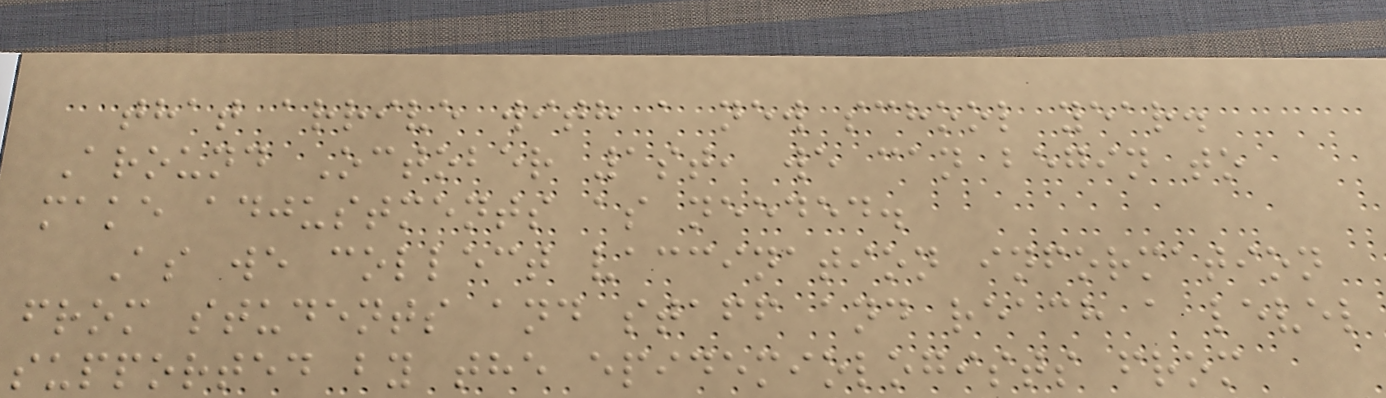that arrive with a new school year.
Around October 1st, we can begin to
make adjustments as needed.
As we collect vaccination information
from students and staff and reach a level
supported by the epidemiologists from
